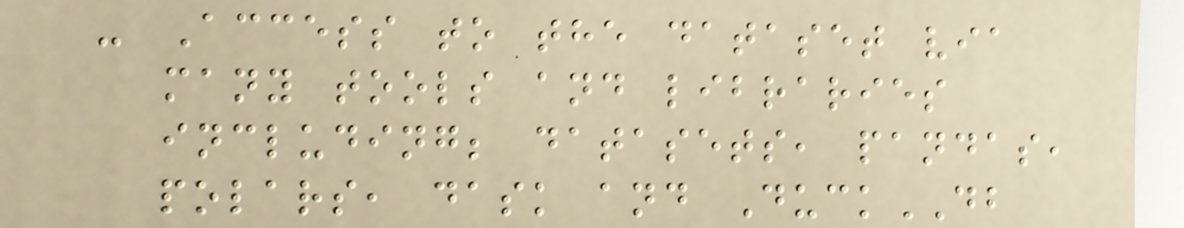- Access to the dataset via
many tools and libraries
including; datasets, pandas,
polars, dask and DuckDB
